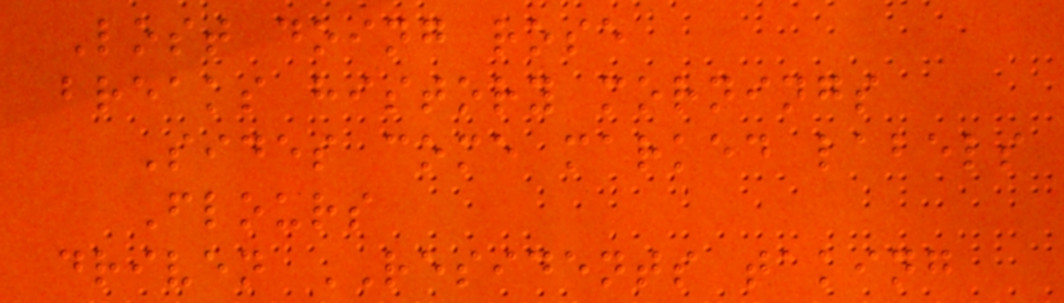Lost doing rose
breaks history mornings
Sides come marked labels
Flours
driven RESIDENTS taking
